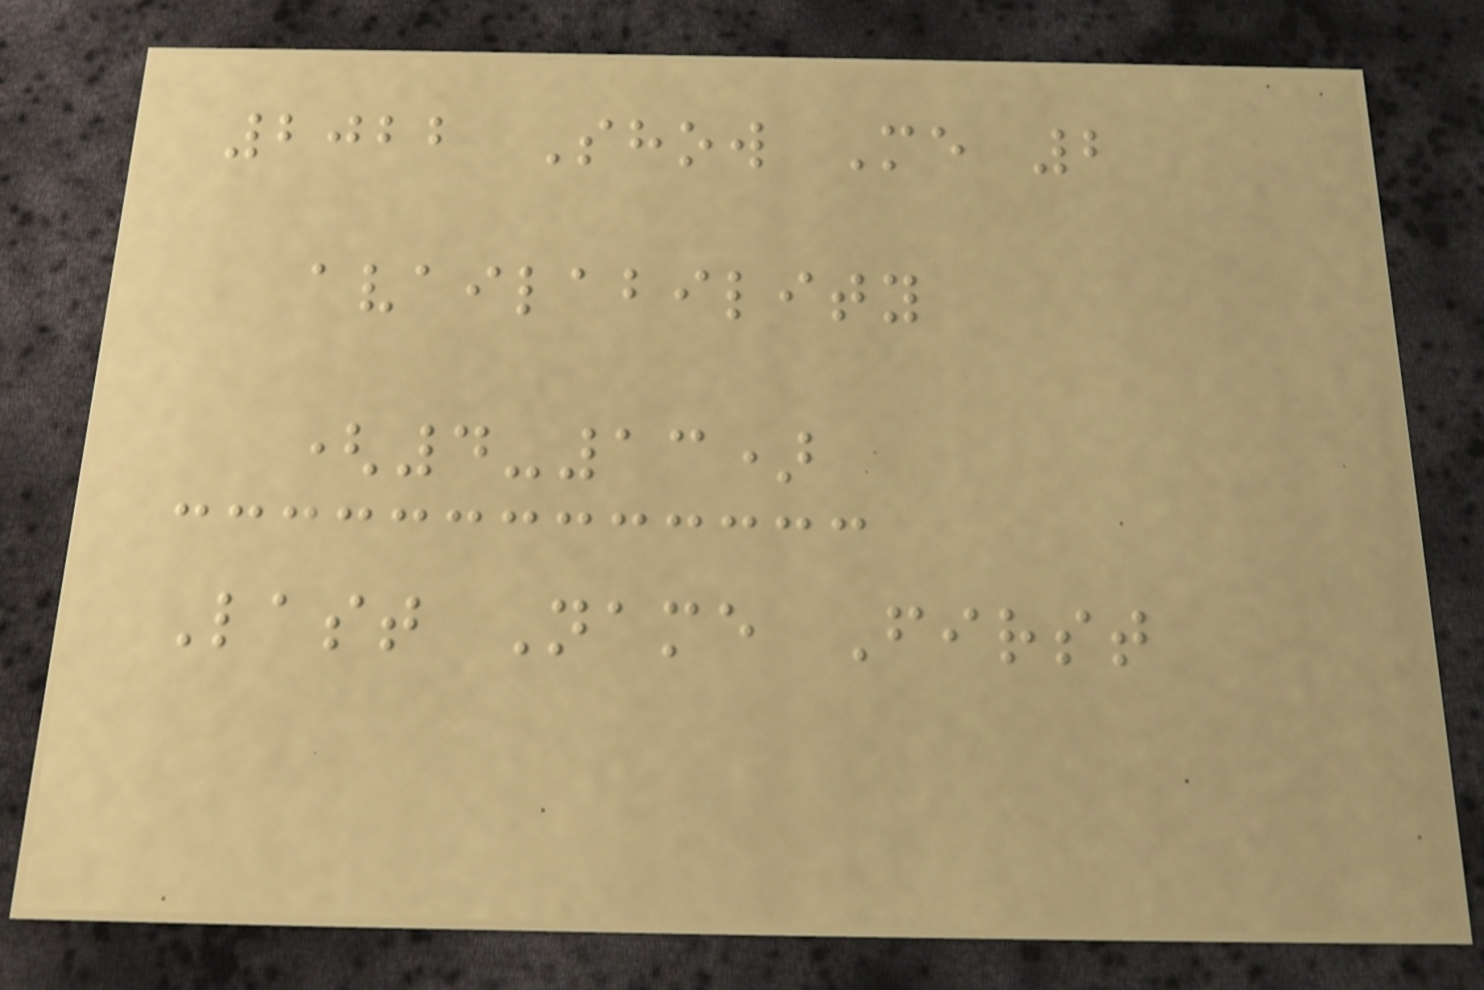2022 Show Me 2
availability
(4-13)
Last Name First
